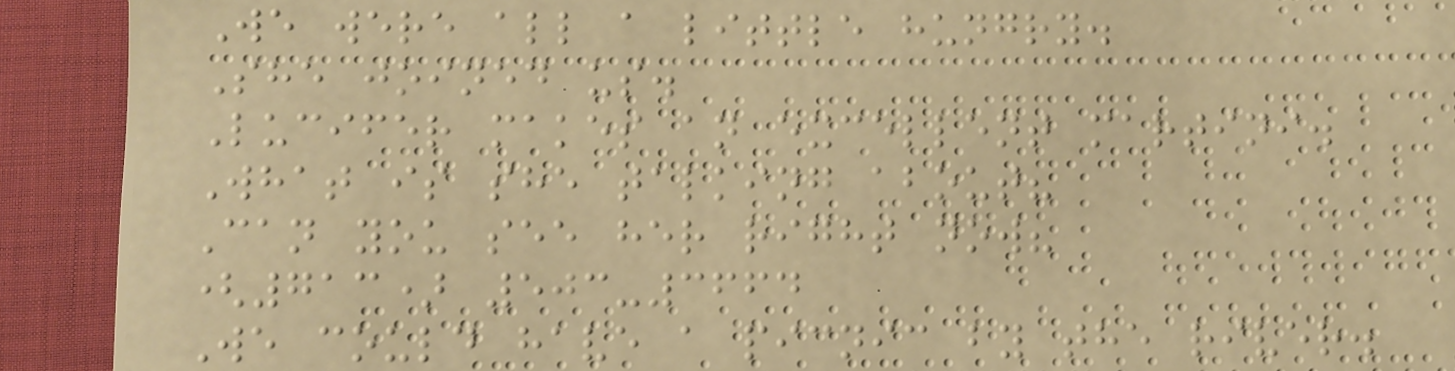We were all a little hungry.
She joined us.
Lucifer makes an excellent martini.
What is she talking about?
Can you see her right now?
(713) 503-3664
We could have a picnic by the river.
